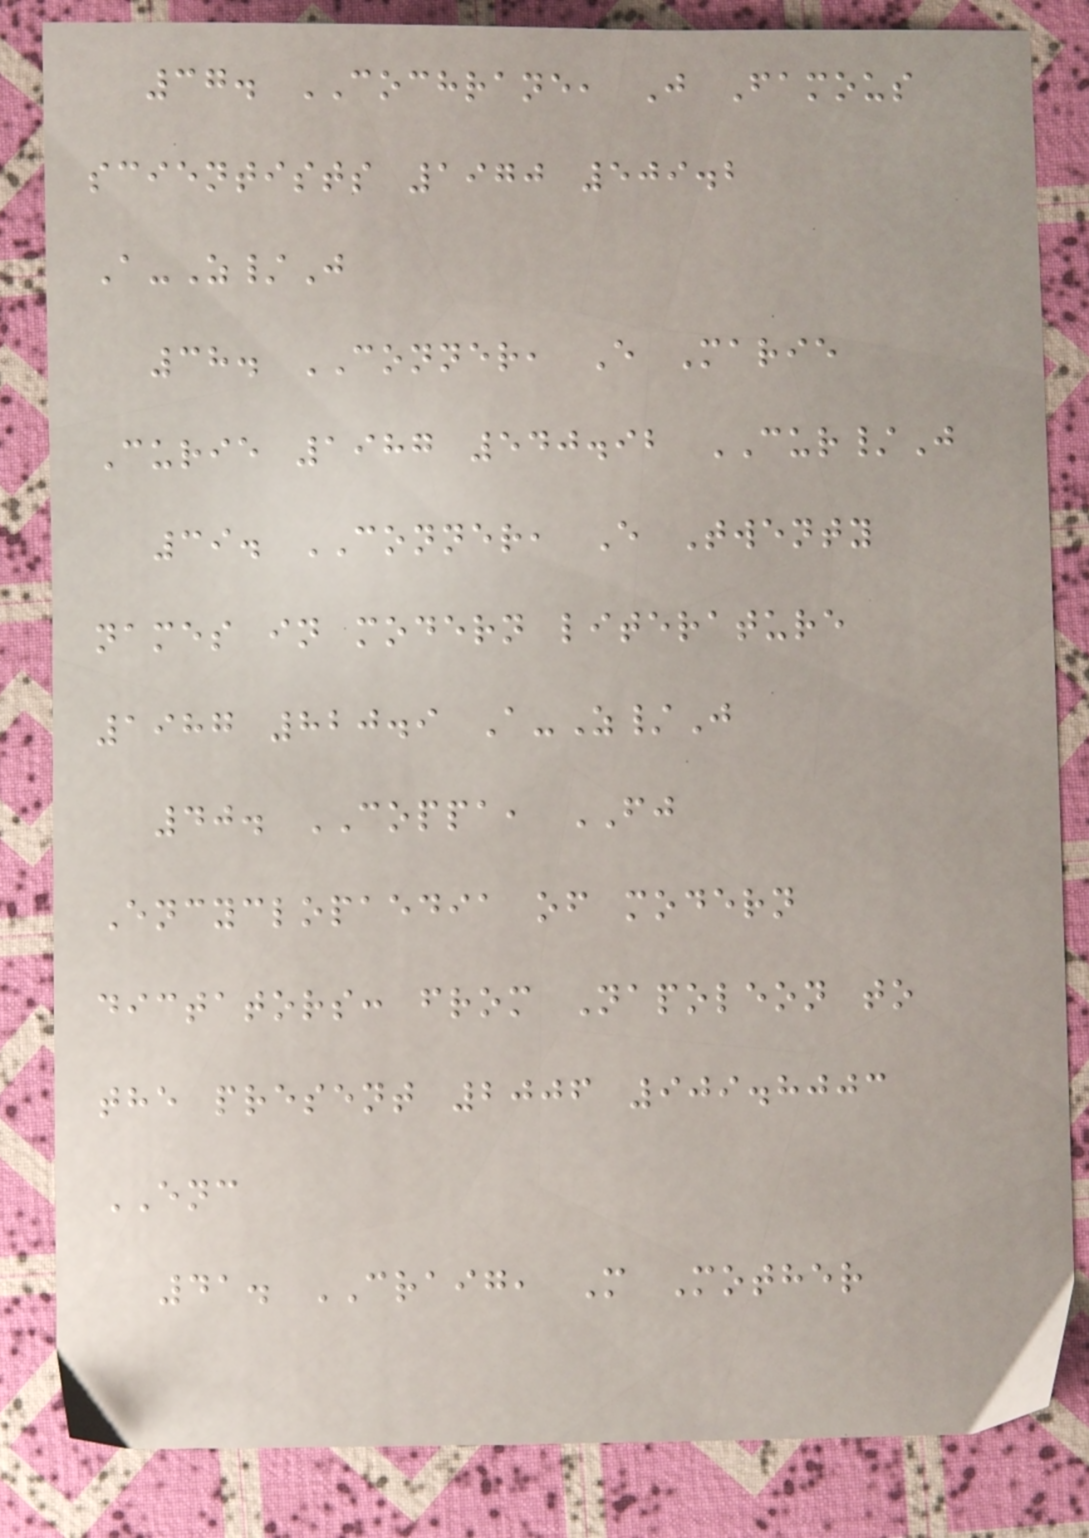37. COCHRANE, J Famous
scientists 1970 509.2
A-Z/J
38. CONNER, E Marie
Curie 1987 540.92 CUR/J
39. CONNER, E Twenty
names in modern literature
1987 820.9 A-Z/J
40. COPPA, FJ
Encyclopaedia of modern
dictators: from Napoleon to
the present 2006 909.8003
ENC
41. CRAIG, M Mother
